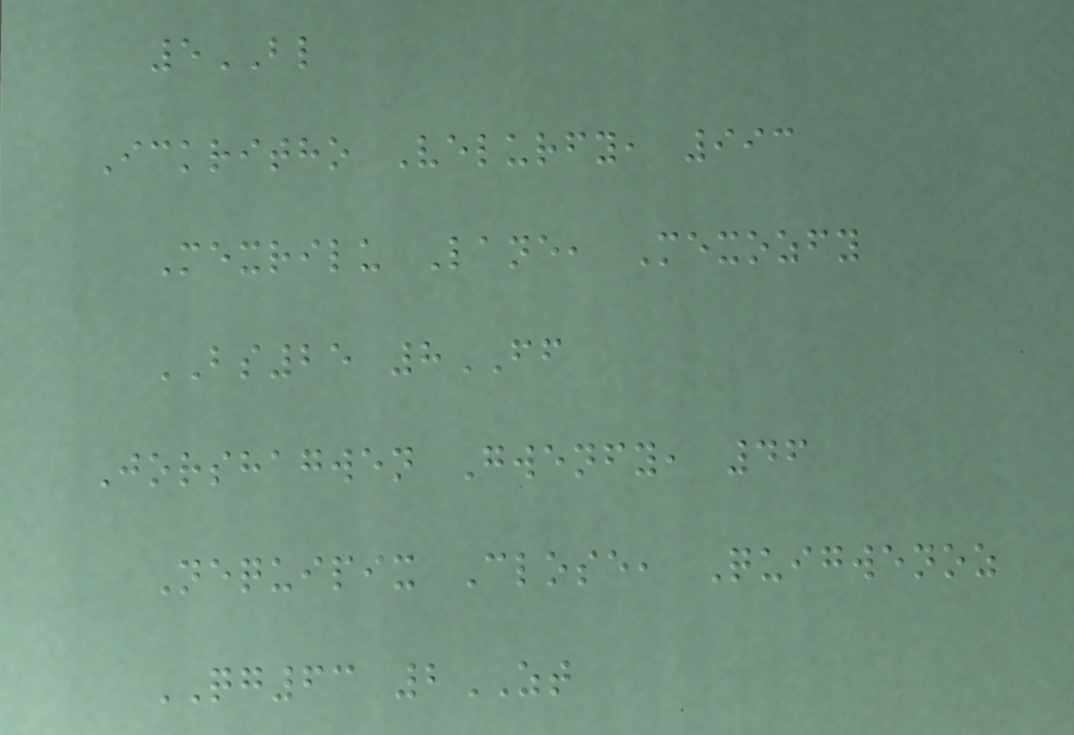5BL
Ickritho Velurfy, 993
Mexrilu Lane, Mexozfy
BS25 8FF
Jorshagwen Gwenfy, 46
Nequipix Close, Quigwenoz
QG63 2ZT
